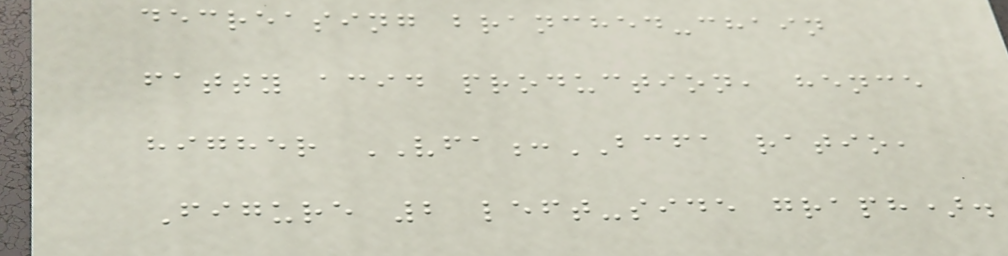decreasing branched-chain
fatty acid production, hence
higher VFA:BCFA ratio,
Figure 2 left-side graph).
